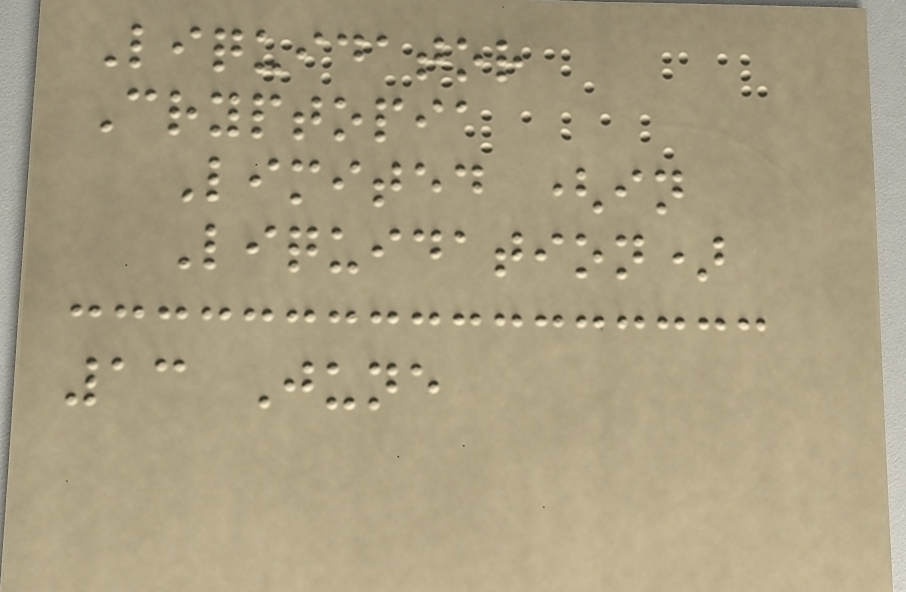Liquidator
Cryptopia
Limited (in
Liquidation)
13 June
